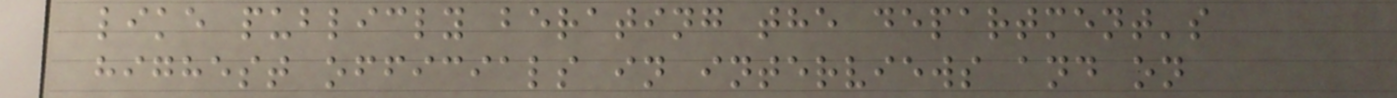like publicly berating the department's
highest officials in interviews and on
